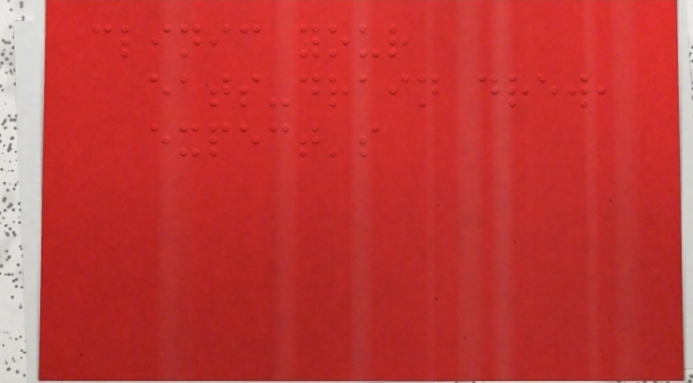clinic your
eats-drain drew,
expect's
